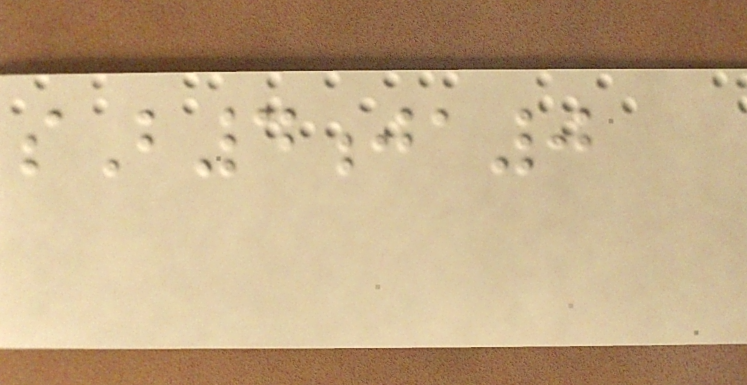sB4ja0
